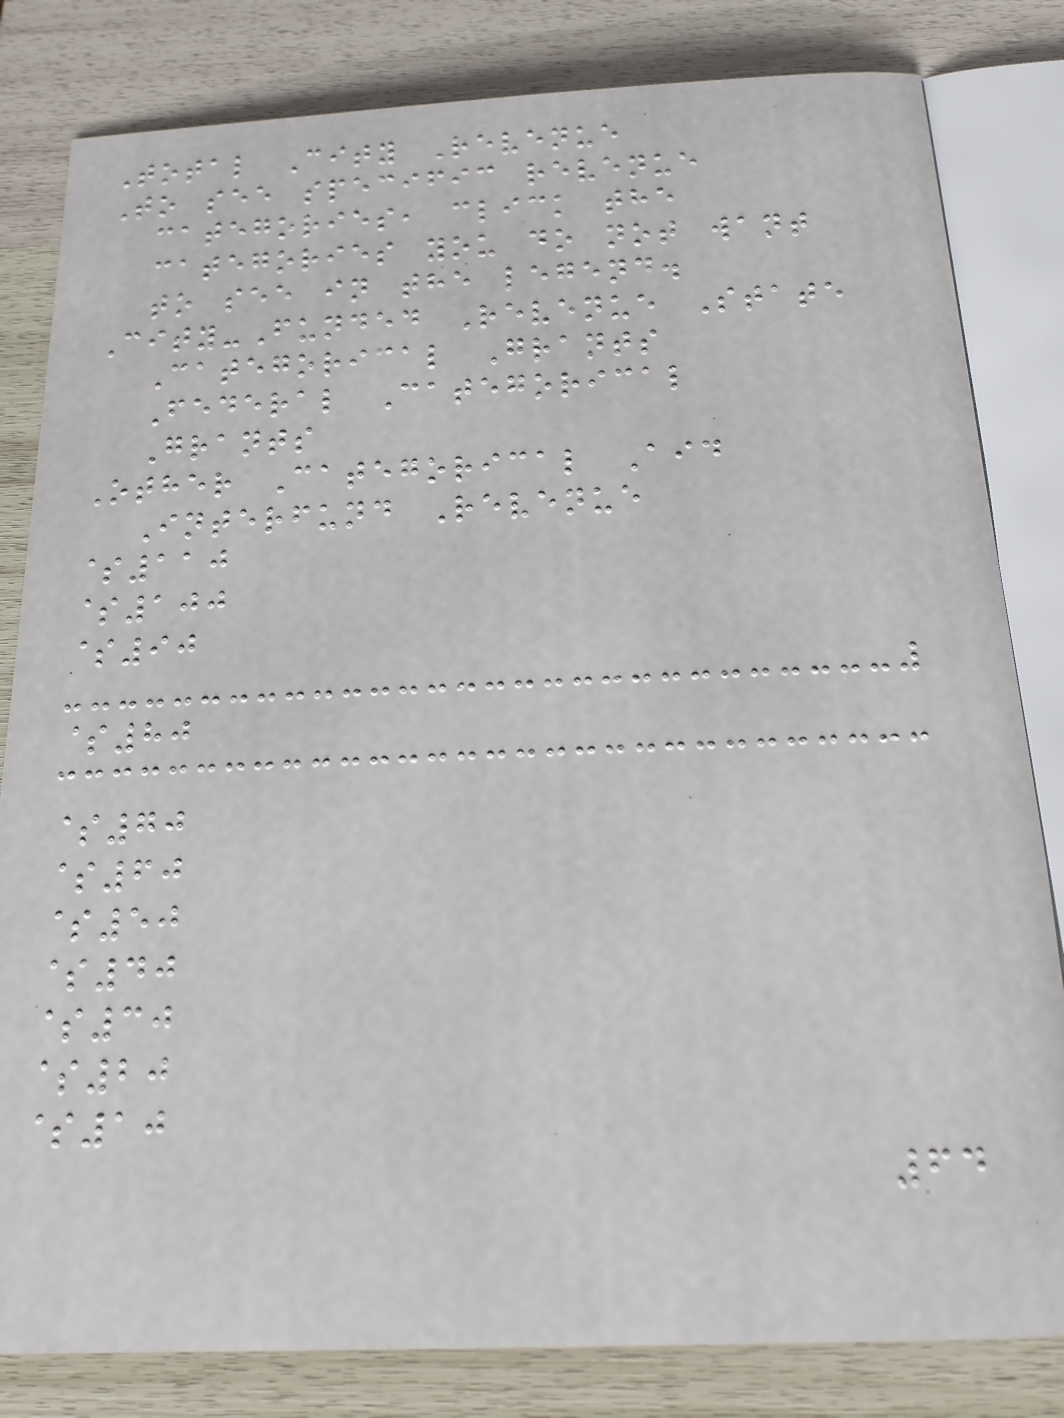Total City Revenue
To see specific revenue
categories, click the
categories you do not want
to see in the legend.
City-Funded Revenue State
Categorical Grants
Federal Categorical
Grants
Other Categorical Aid
Interfund Revenue
$110
$100
$90
$80
$70
$60
$50
$40
$30
$20
$10
64
